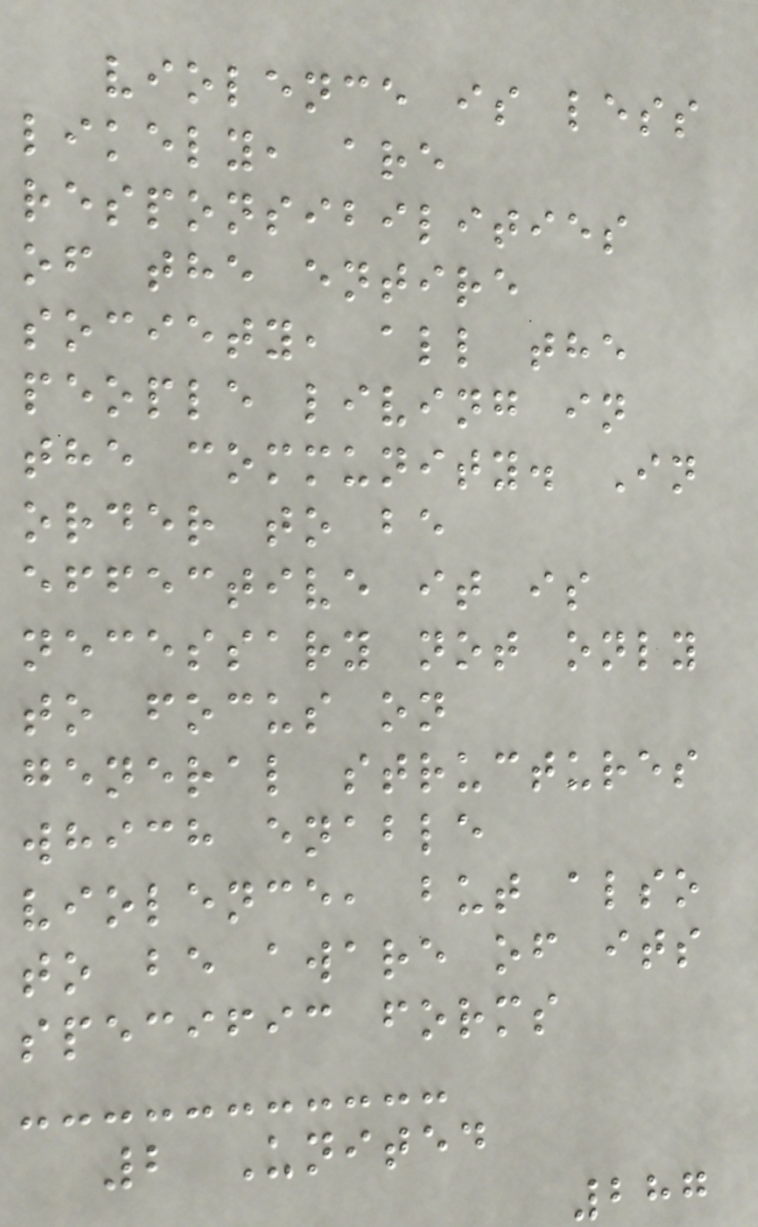violence is less
likely, are
responsibilities
of the entire
society, all the
people living in
the community. In
order to be
effective it is
necessary not only
to focus on
general structures
which enable
violence, but also
to be aware of its
specific forms
2 United
287
